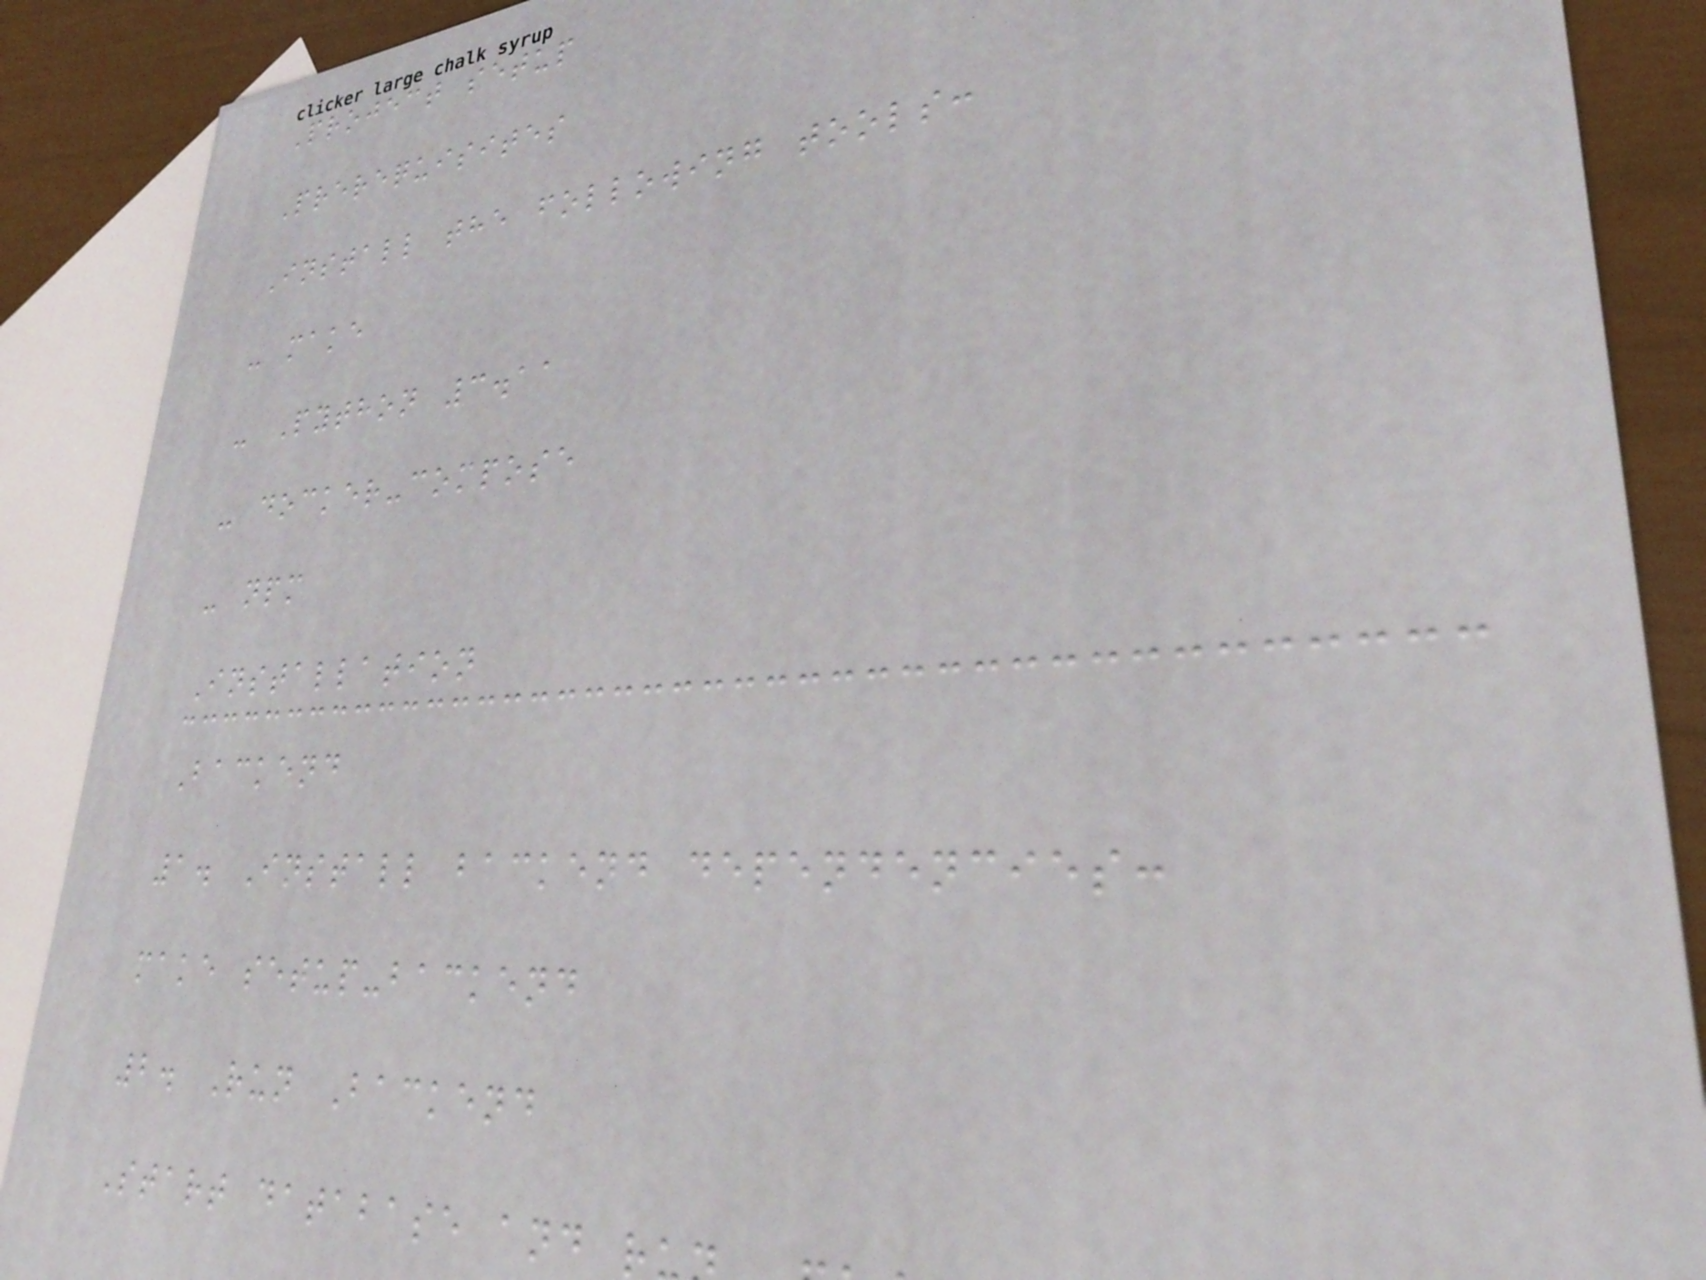Project setup
Prerequisites
Install the following tools:
- make
- Python 3.11
- docker-compose
- npm
Installation
Backend
1. Install backend dependencies:
make setup-backend
2. Run Backend
Start database and r
